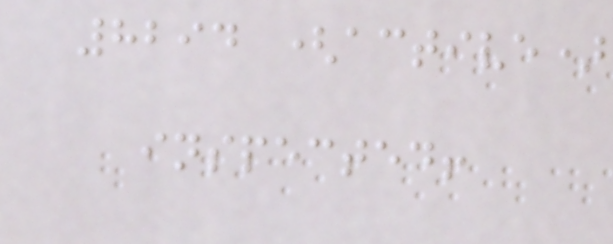8294 (active)
inspected!
